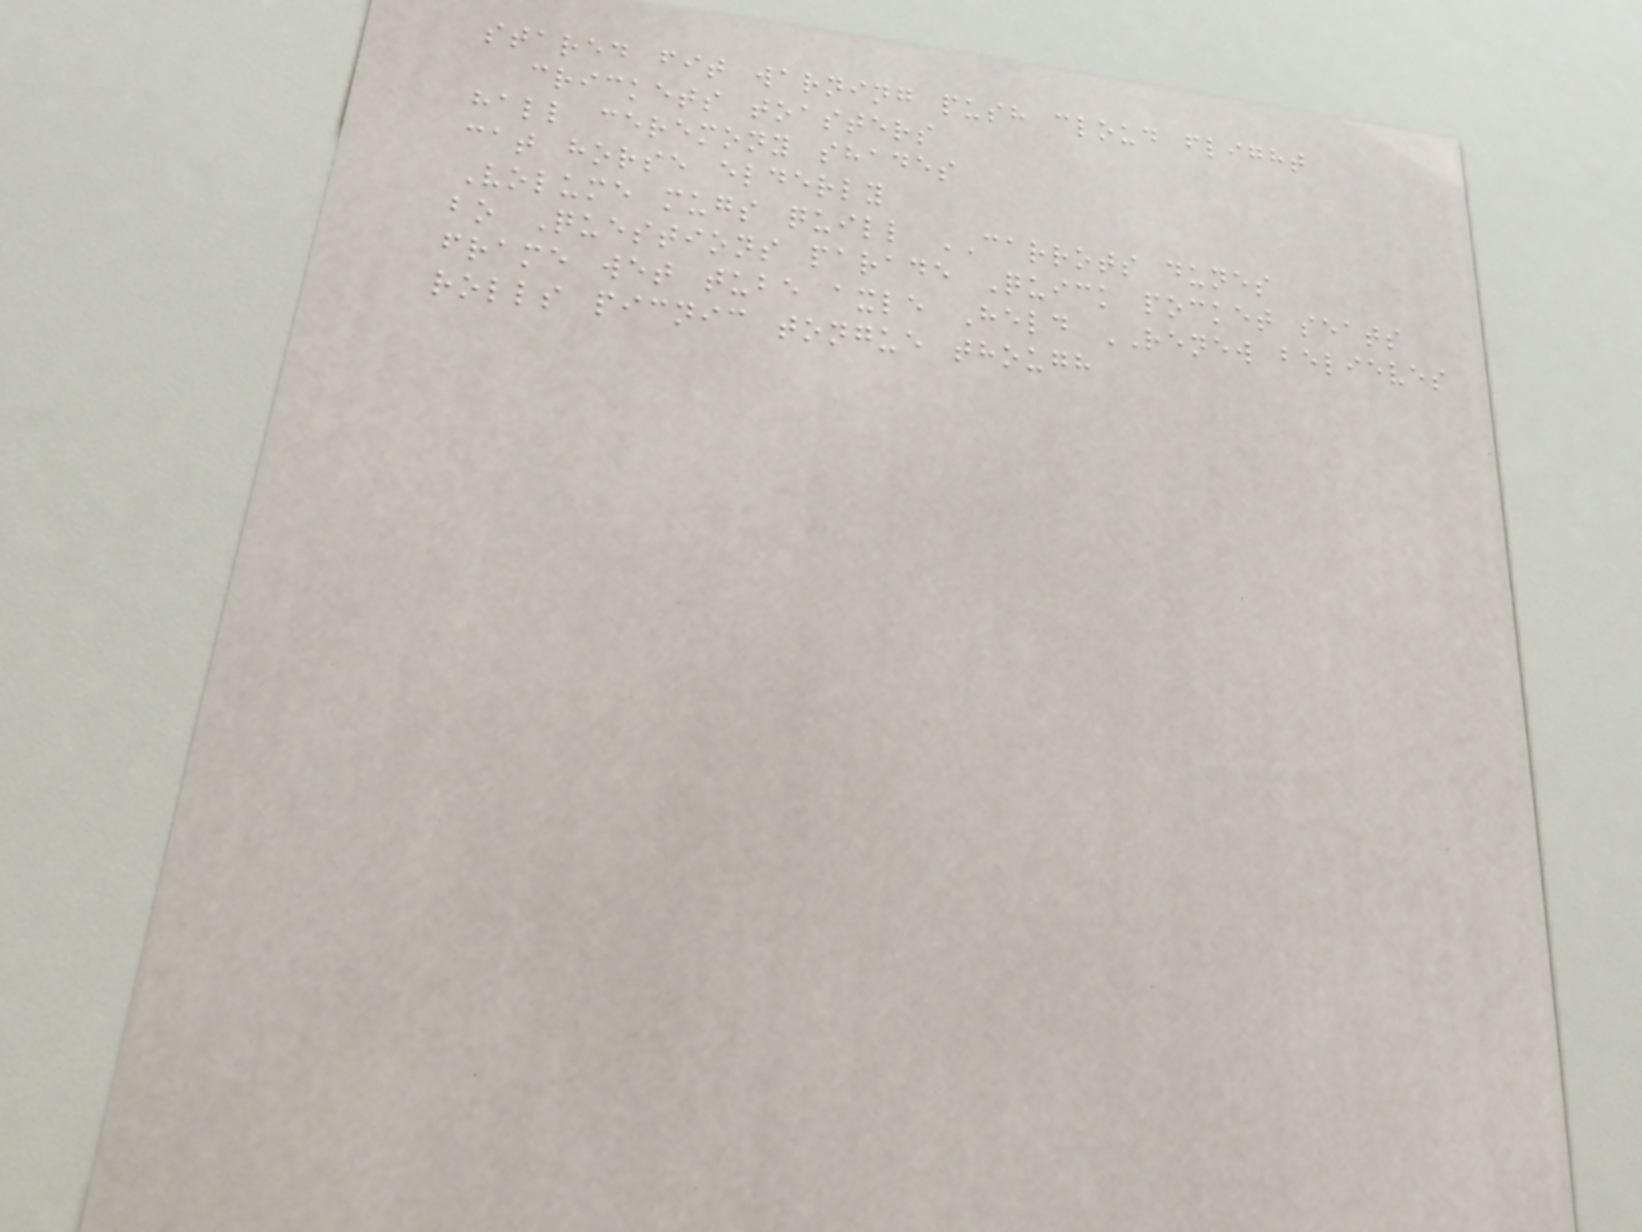stared fit warning push cloud flight
crickets toasters
hall ceremony shades
cat horse elderly
Volume mugs quill CARROTS dunes
bo Questions parade Quick pocket seats
frame wet tube axle Held RENEW believes
rolls picnic tongue though
